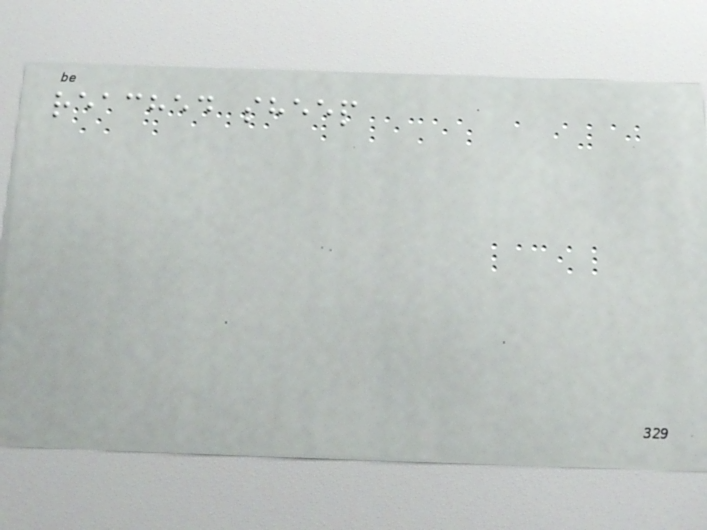reached sheep
